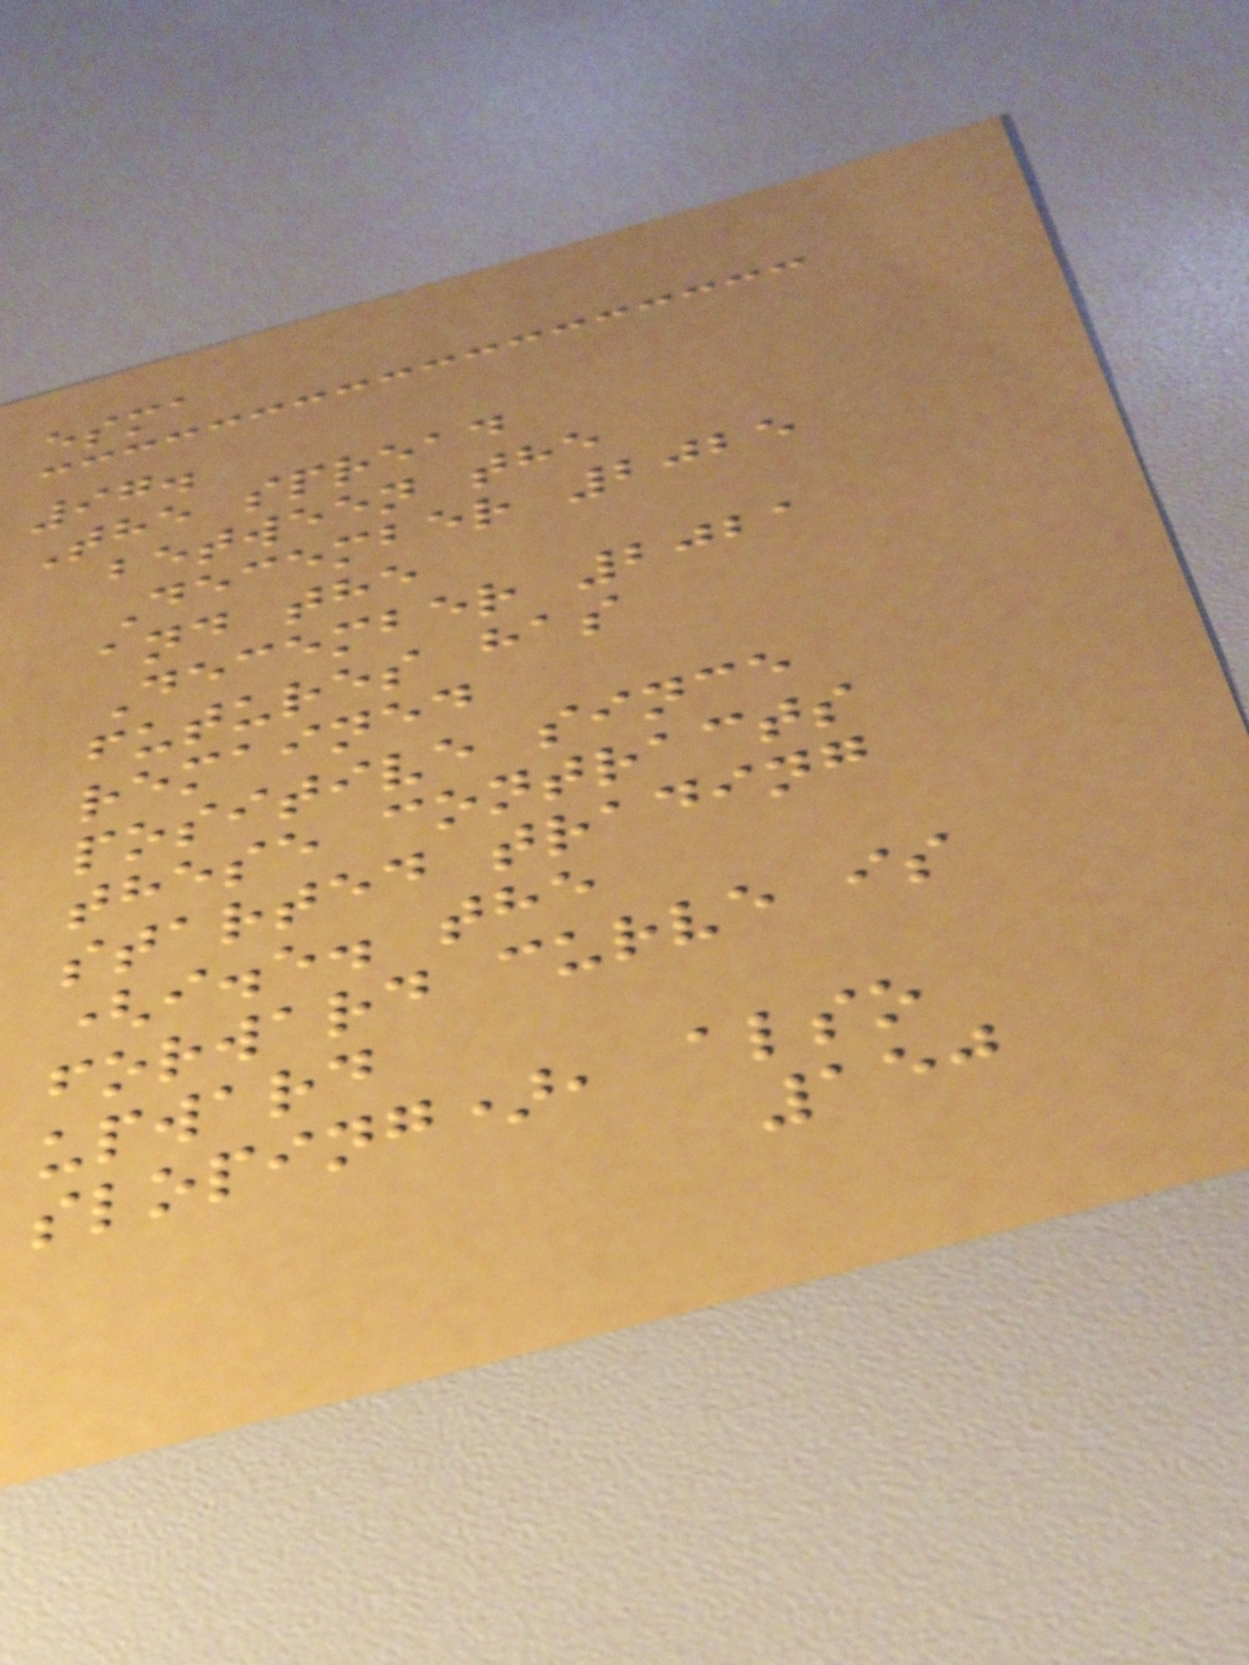esma
97.
The spread
between the
December 2025
and the
December 2021
futures has
remained
positive since
these contracts
started trading
(i.e. the
forward curve is
upward
sloping), also
150
